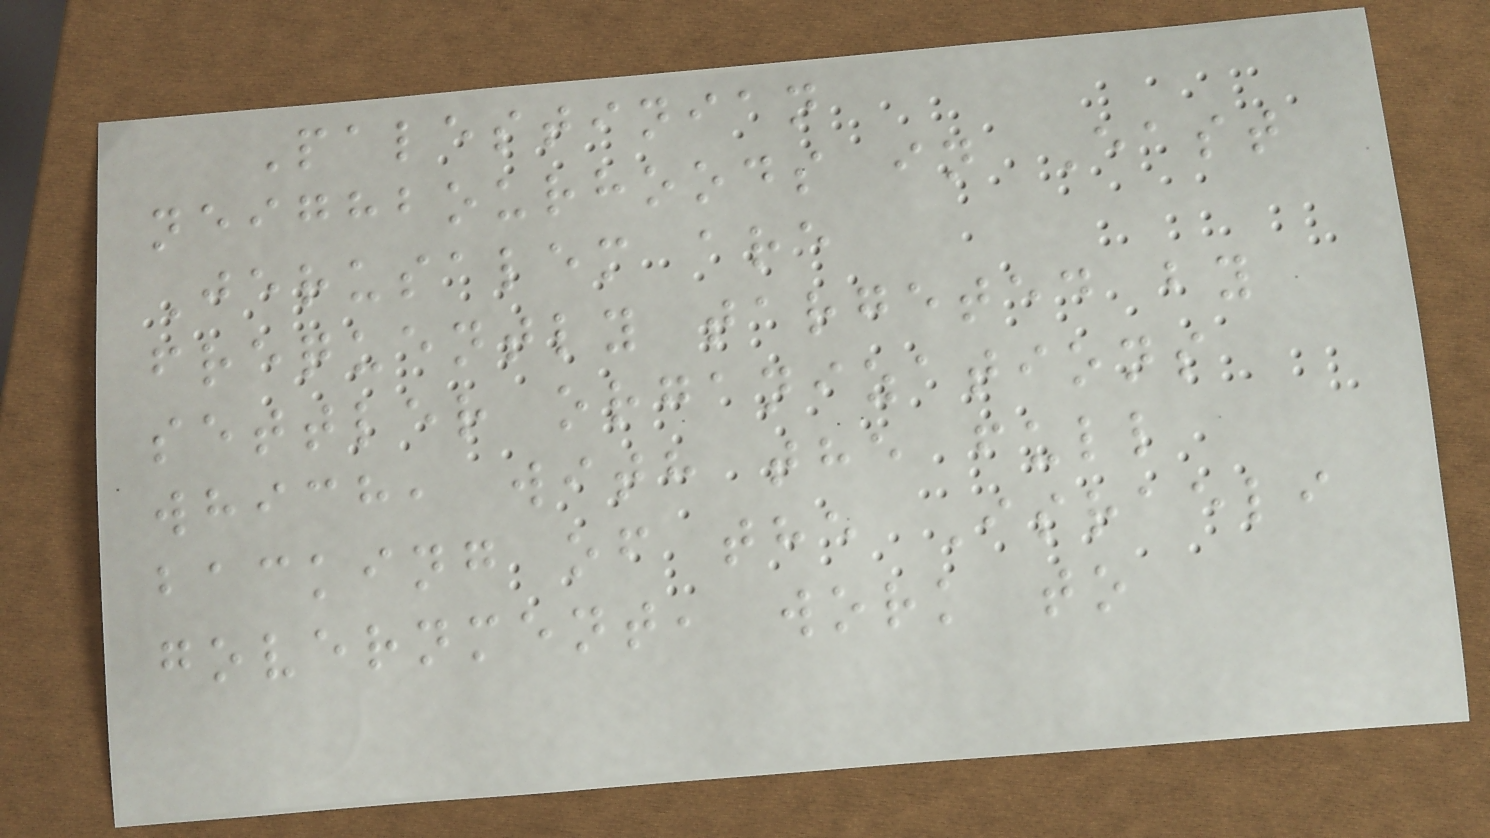Palestinian
neighbourhoods in East
Jerusalem are
frequently targeted by
settler organizations
which, with the full
backing of the Israeli
government, work to
